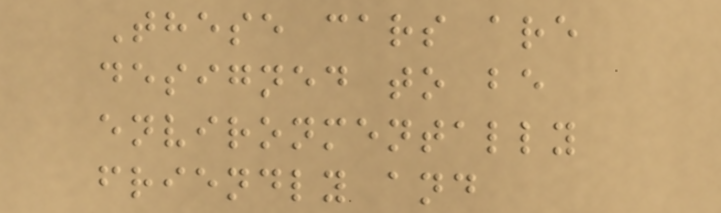These cars are
designed to be
environmentally
friendly and
